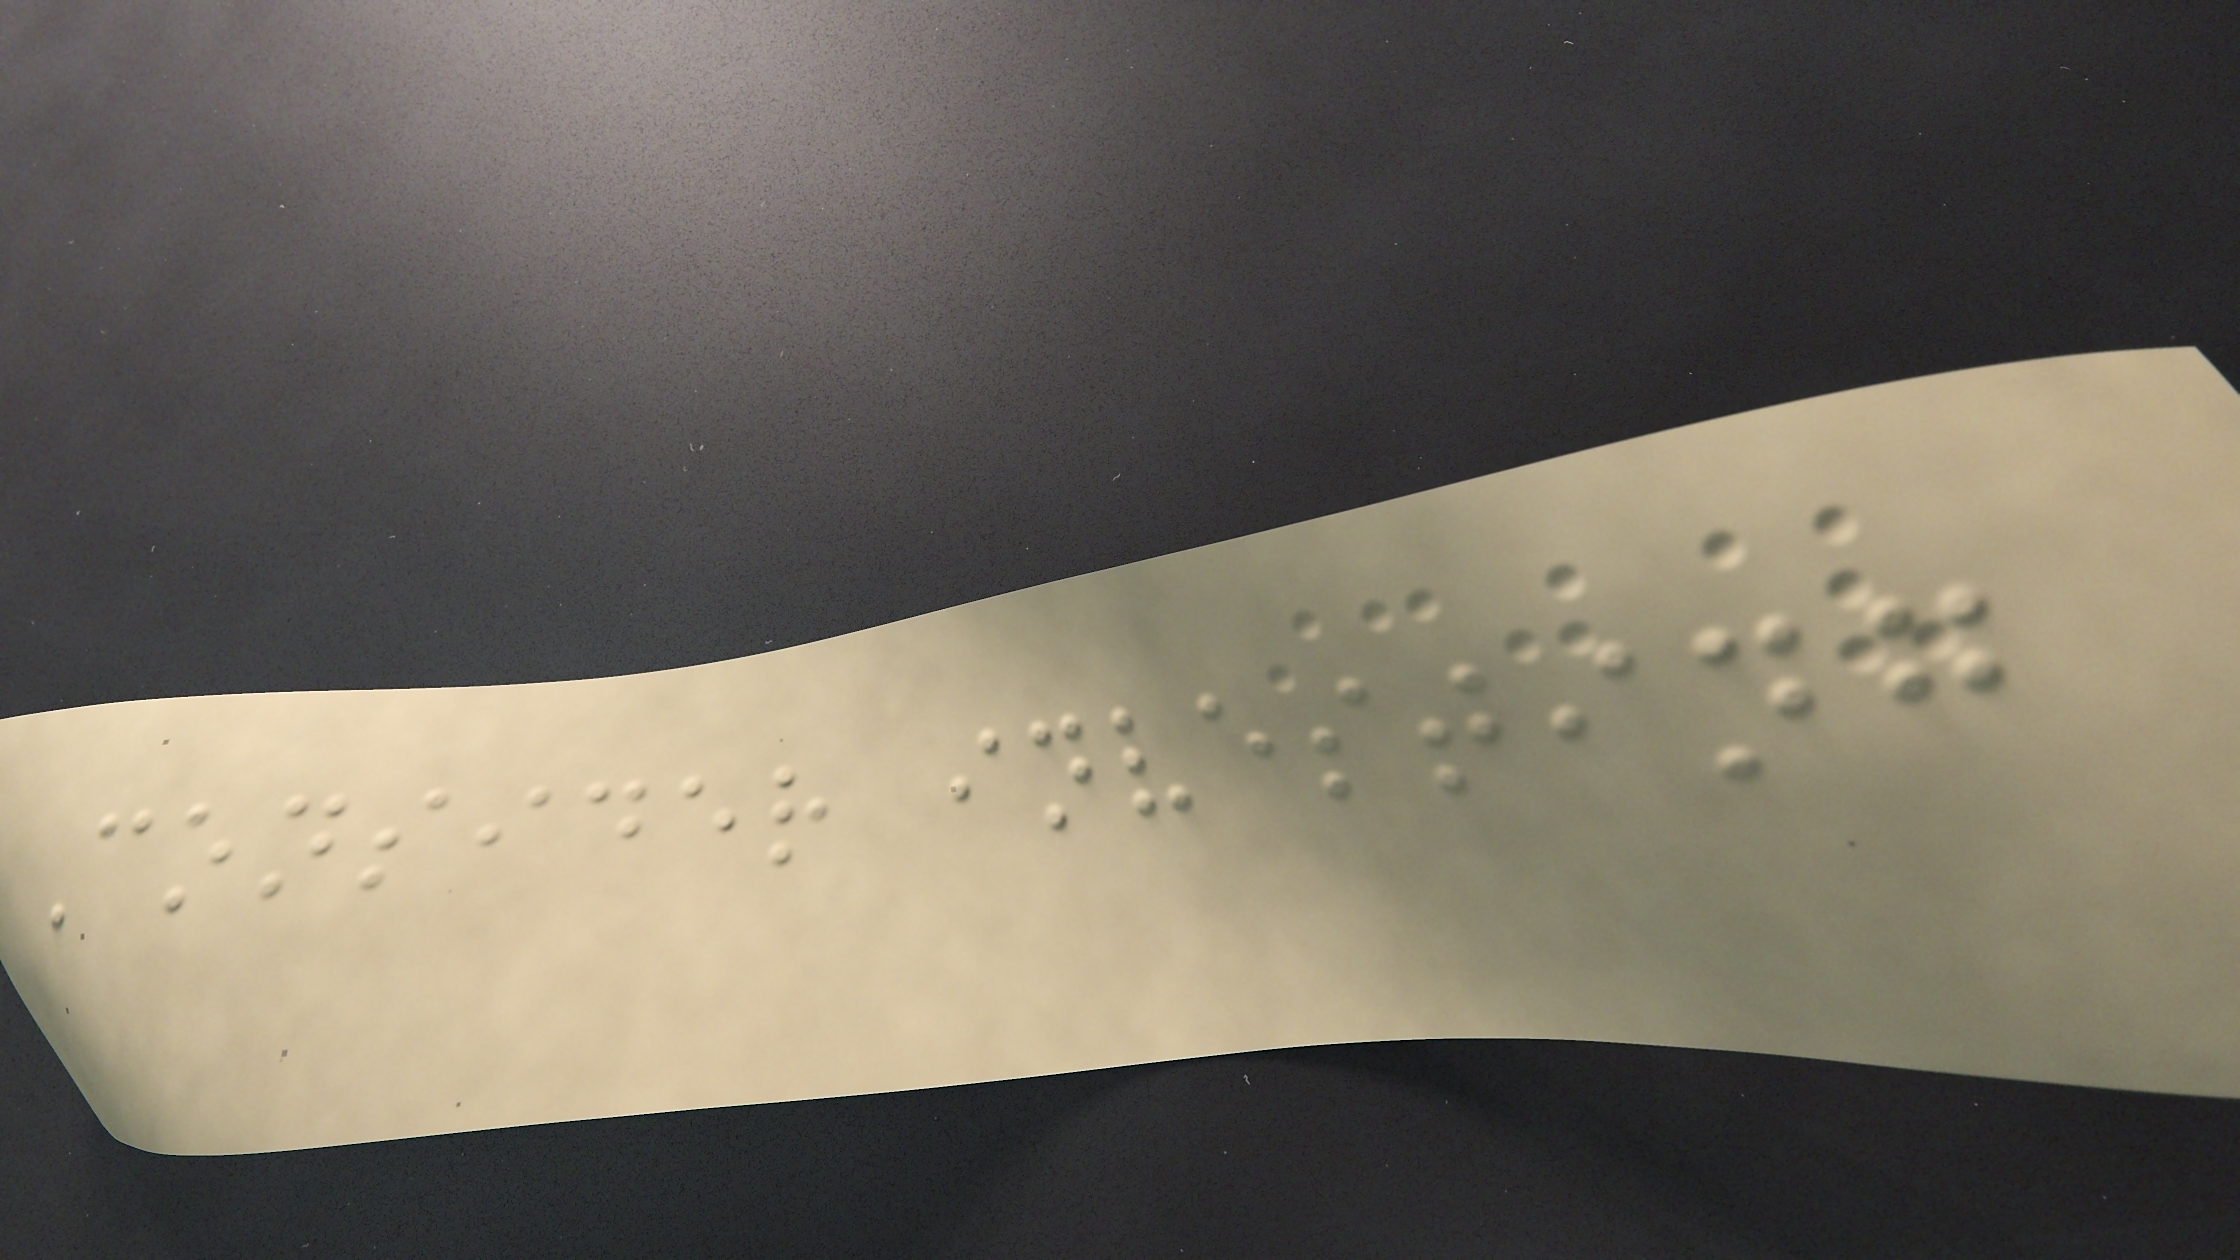Consider investing
